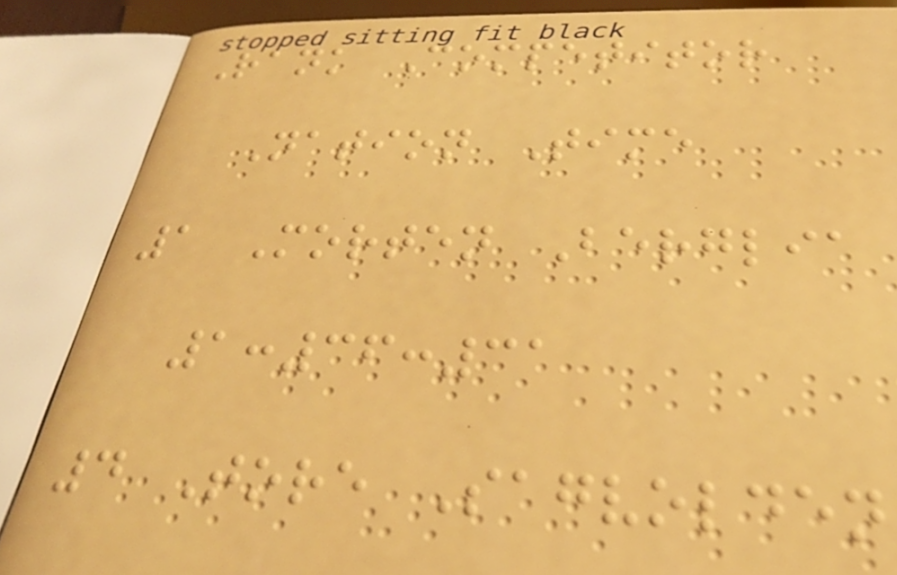Rank Competitor
Nation Time
1 Morten Berglia
1:36:31
4 Tore Sagvolden
